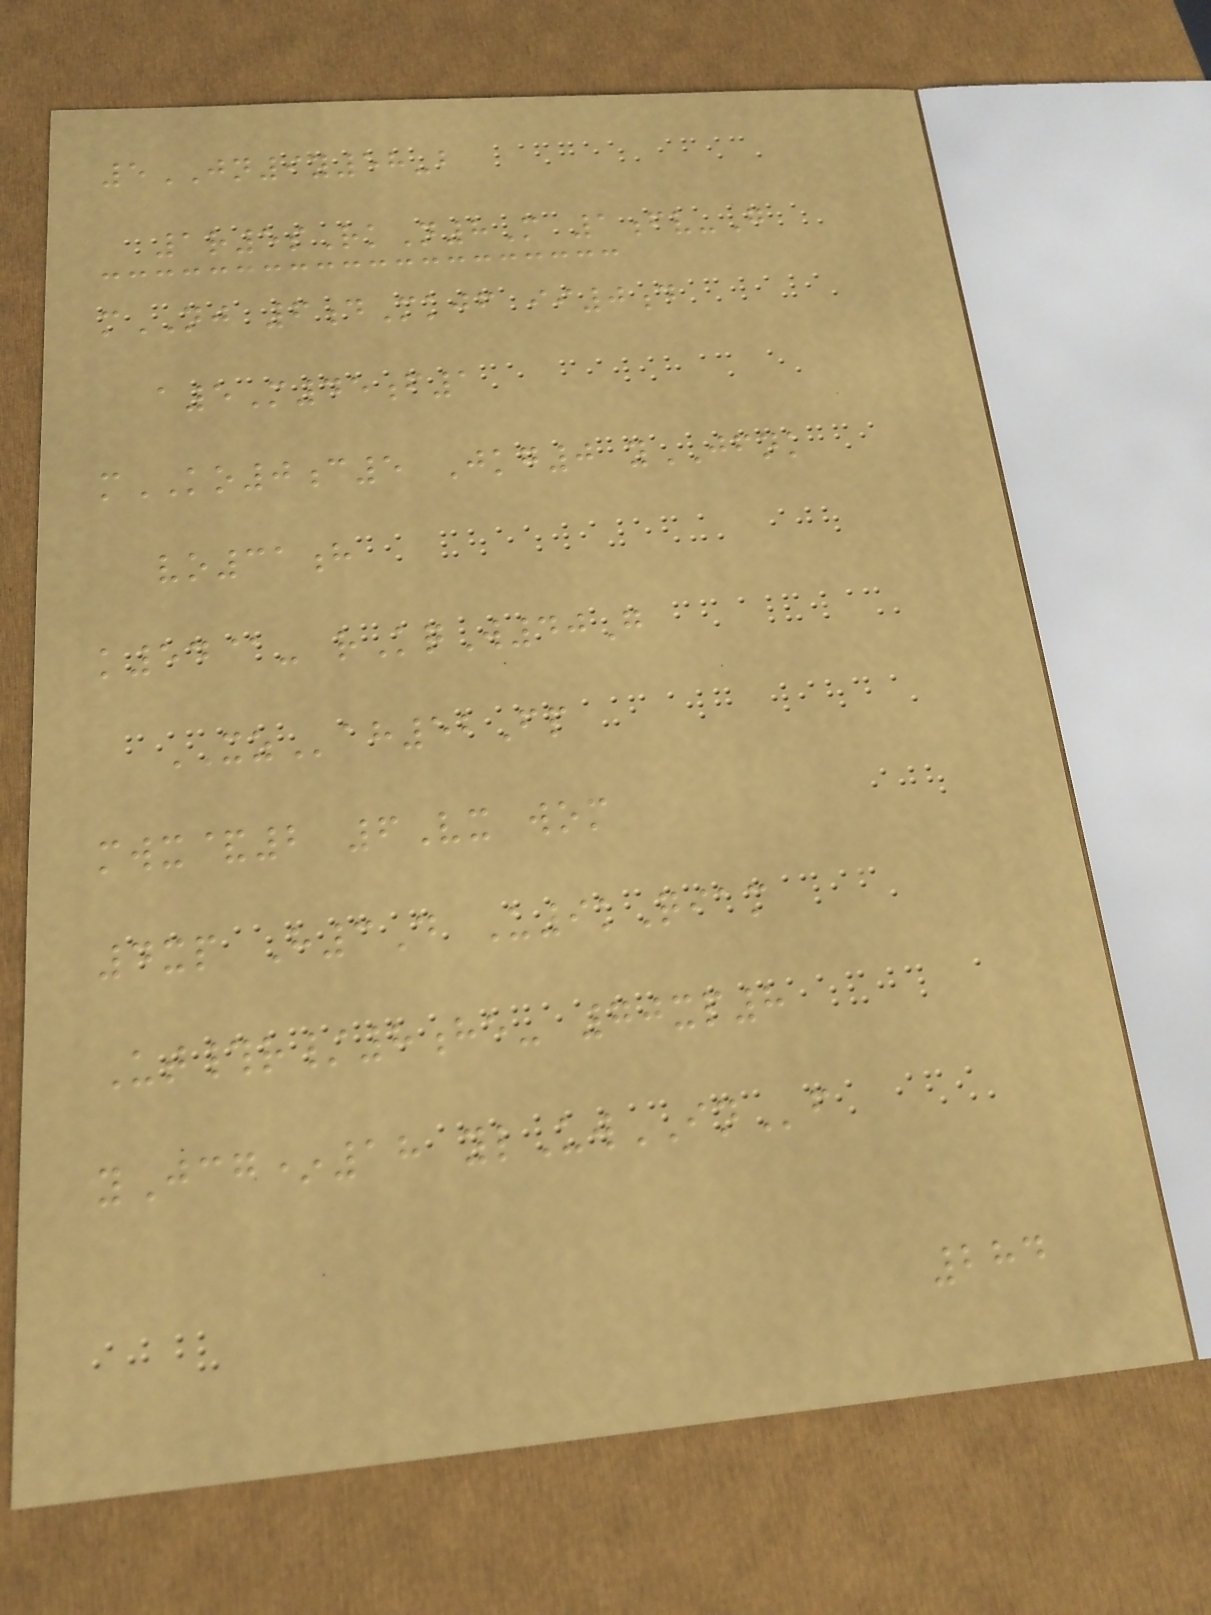5JN9y58-b
1r5sRkN8M 1fv-G
mNJ 6dMkjf ii0d
a5M45f1
mKO0c5 Jkg0 yJFNK
vo31h
k54@- rKqW40G
XZah52Fp
mwx&2 6Vx wom
4xp H3D U9kQiam
Ut#r/8he- 70xp8
yJcg*18 ylUwINf
284
